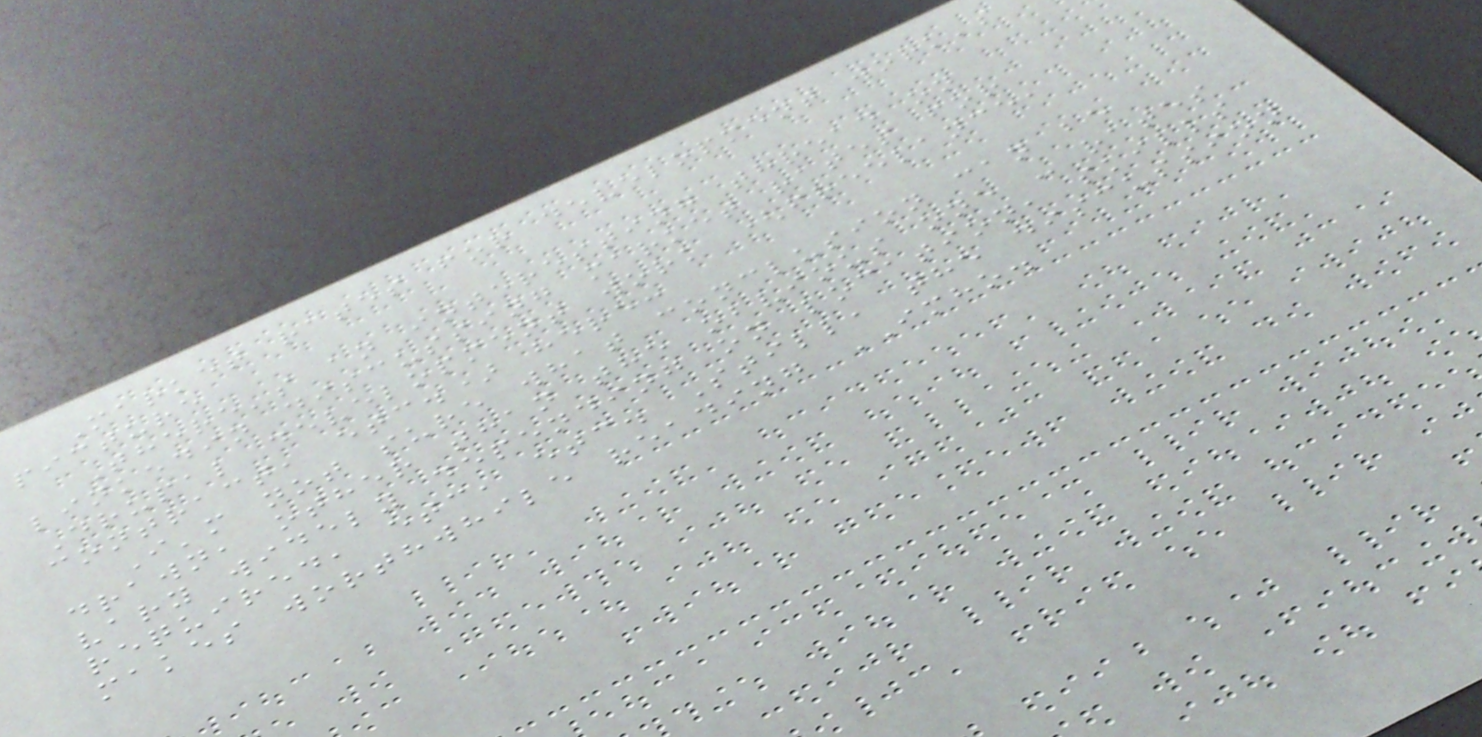Market rates for development work's
picture
There's an interesting thread on
linkedin discussing market rates for
Drupal development work (freelance,
contract, etc.) here:
I'm not sure what conclusion can be
drawn, other than the obvious one - rates
vary widely depending on location, skills
required, etc, etc. Still, the discussion
makes worthwhile reading IMHO.
